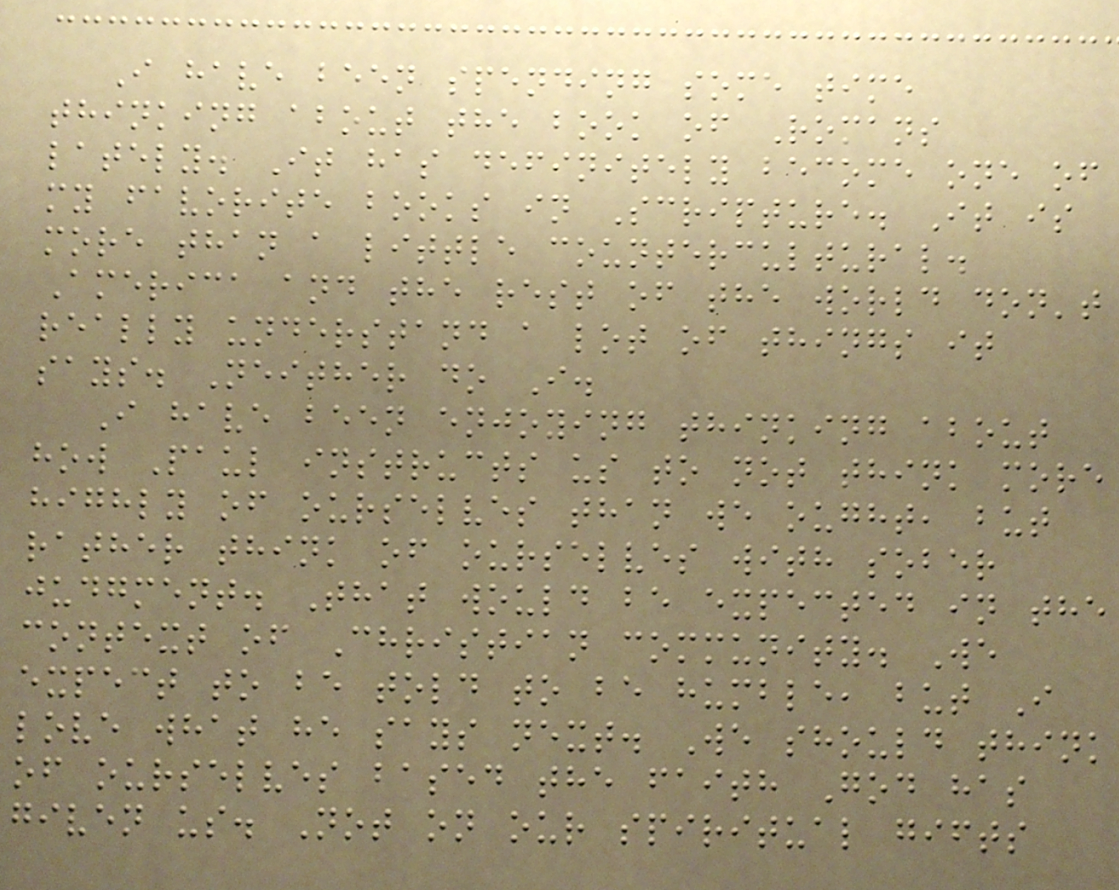I have been spending some time
thinking about the book of Romans
lately. It has definitely become one of
my favorite books in Scripture. It is
more than a little countercultural.
America and the rest of the world don't
really understand a lot of things it
says. Neither do I.
I have been enjoying thinking about
how Paul instructs us to not think more
highly of ourselves than we ought, but
rather think of ourselves with sober
judgment. That would be expected in the
context of Christian community. We
expect to be told to be humble, but I
love what he says next. We should think
of ourselves based the faith God has
given us. Not on our spiritual gifts
